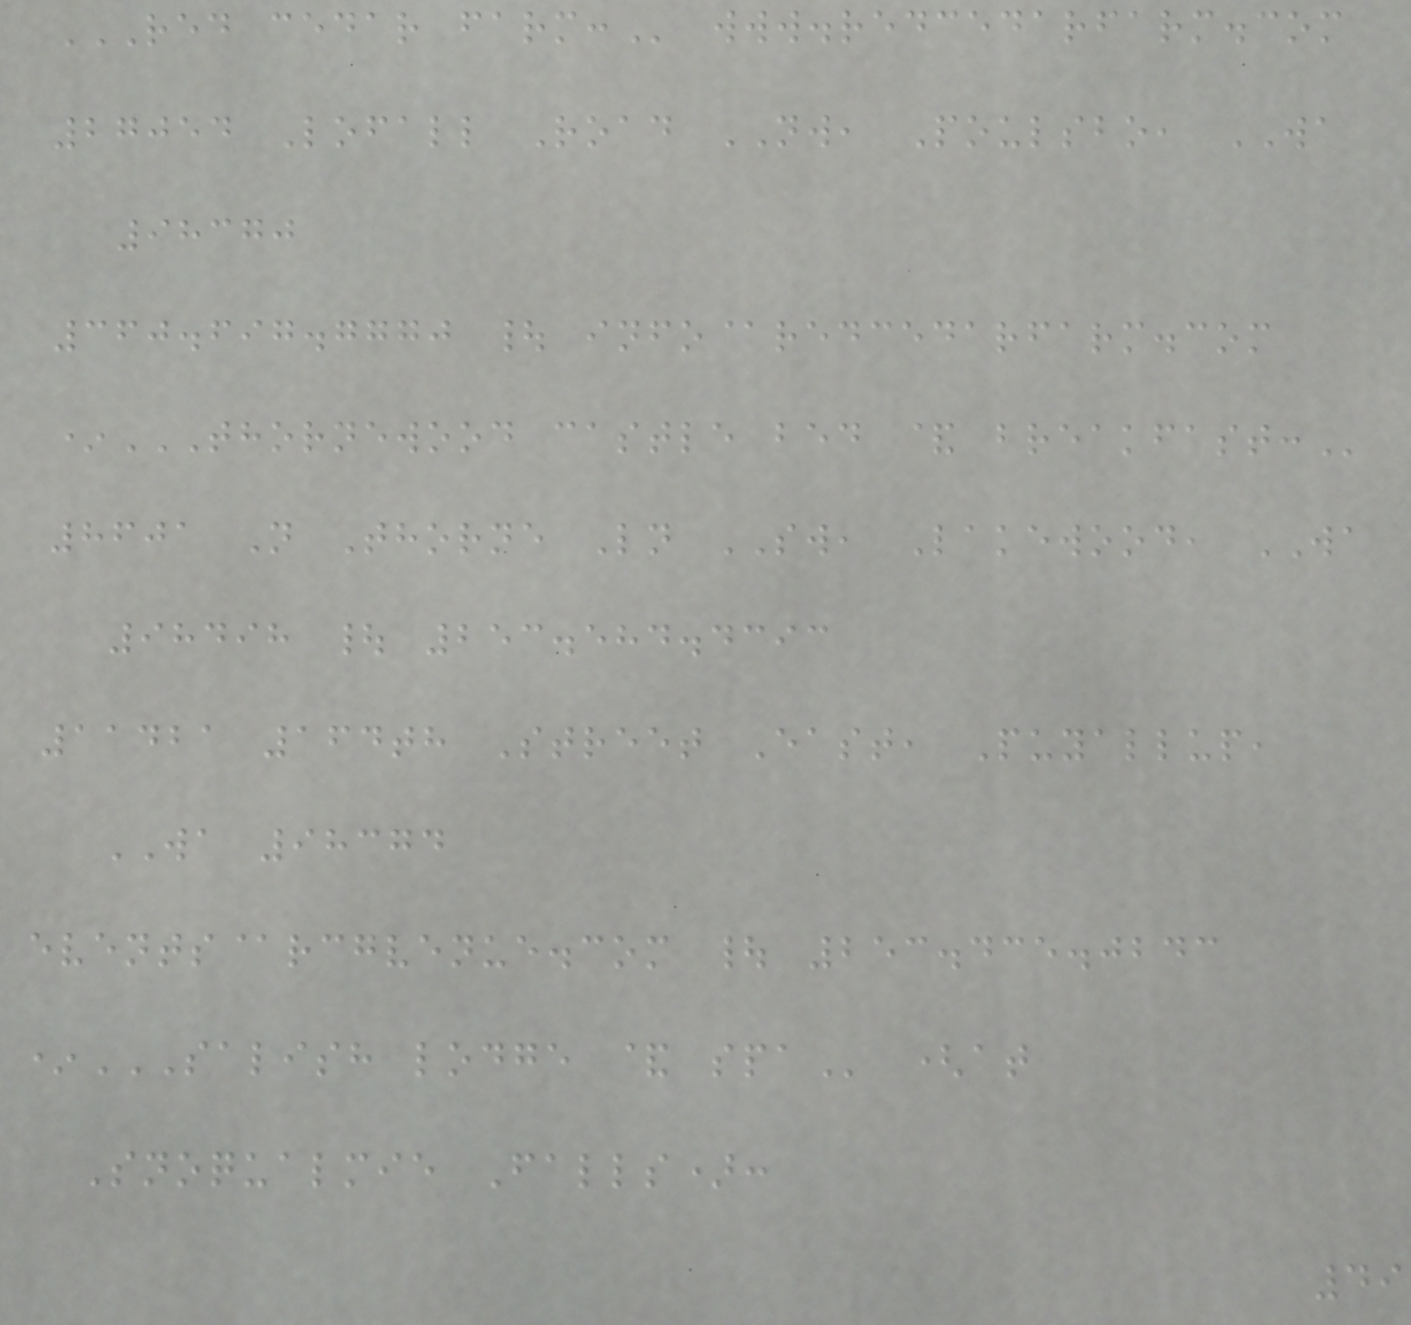RED CEDAR FARM: www.redcedarfarm.com
27054 Lofall Road NW, Poulsbo, WA
98370
360.697.7770 | info@redcedarfarm.com
*THORNEWOOD CASTLE BED & BREAKFAST:
8601 N Thorne Ln SW, Lakewood, WA
98498 | 253.584.4393
11421 164th Street East, Puyallup,
WA 98374
events@rcgvenue.com | 253.435.0243
*SALISH LODGE & SPA (at
Snoqualmie Falls):
49
